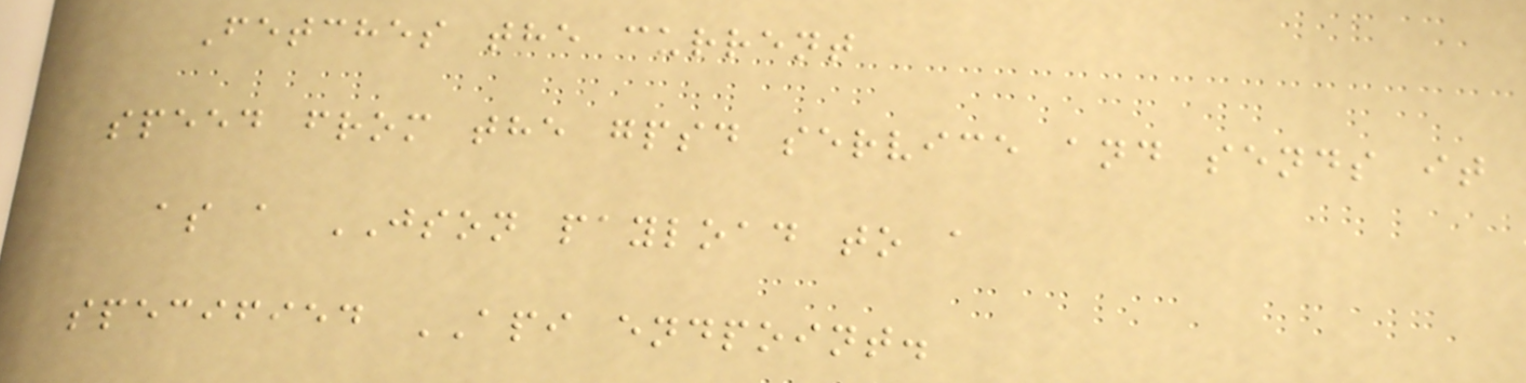Fetches the current
speed from the gpsd service and sends it
as a JSON payload to a
specified API endpoint.
